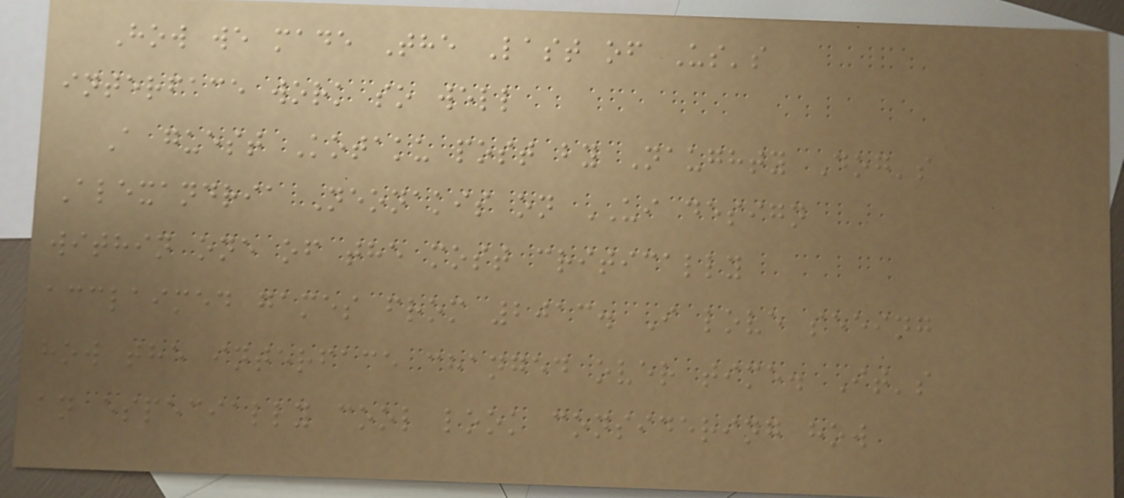How we made The Last of Us's
interface work so well
A guest Kotaku post by Naughty Dog's
Alexandria Neonakis on UI design
within one of the most critically
acclaimed games from 2013. I love seeing
how the interface changed over time. It's
an especially cool look considering how
